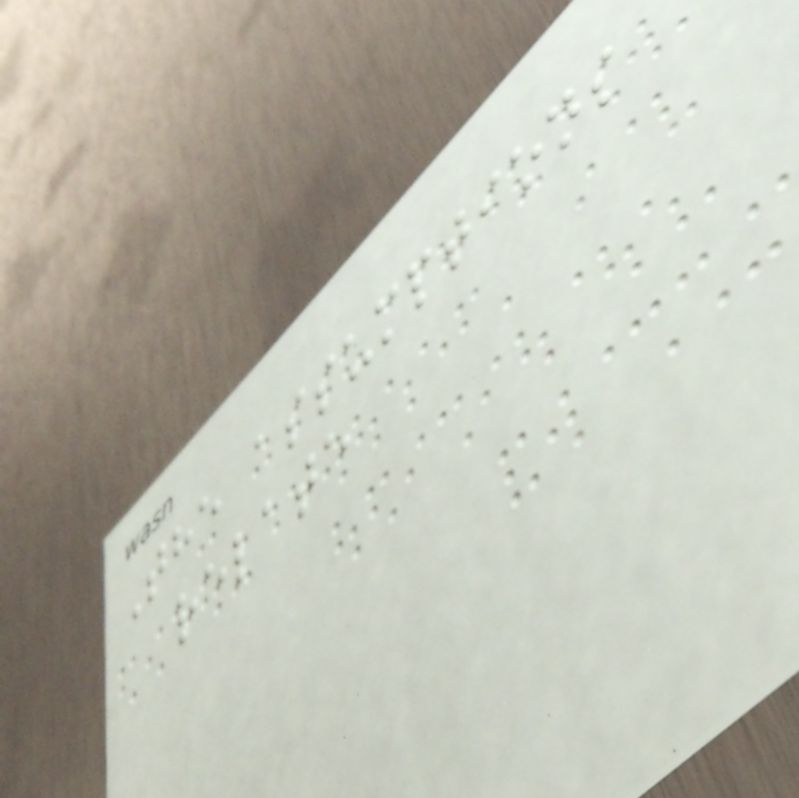The assumptions
relate
